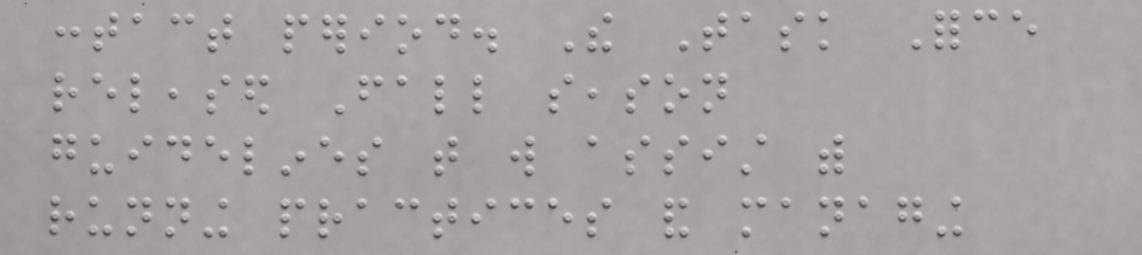contact period. The Task Force
released Fall season
guidelines that will assist with
running practices and managing
